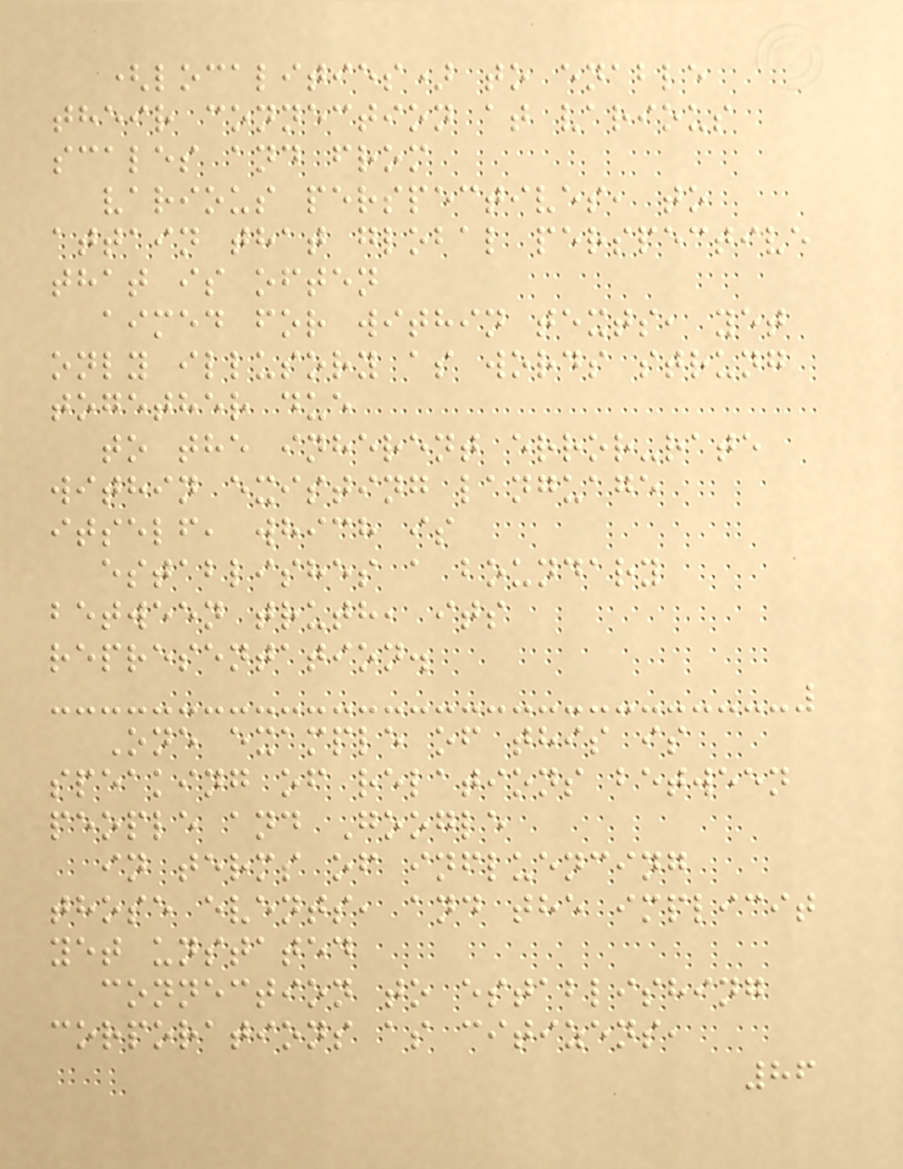(localities) to enable
their connection at various
scales and from
various perspectives, to
attain that global perspective
that is often
aimed for within texts, yet
only illusory as words strung
together due
to the inherent error-rate
within existing language
itself, which is
establishes a boundary
between truth, its
representation.
One example of this is
speaking of relations between
people and Google
in terms of influencing
those events, and the implicit
yet unstated
connection to establishing
corporations as citizens,
86
